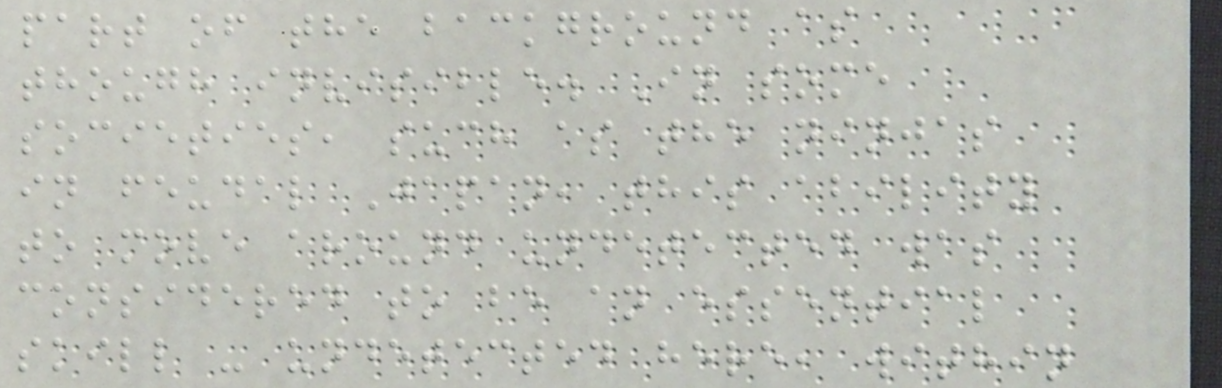part of the background as
though invisible. In some
societies, such as the ninjas
in feudal Japan, this ability
to move around undetected was
considered to be an essential
skill - undetected here, within
